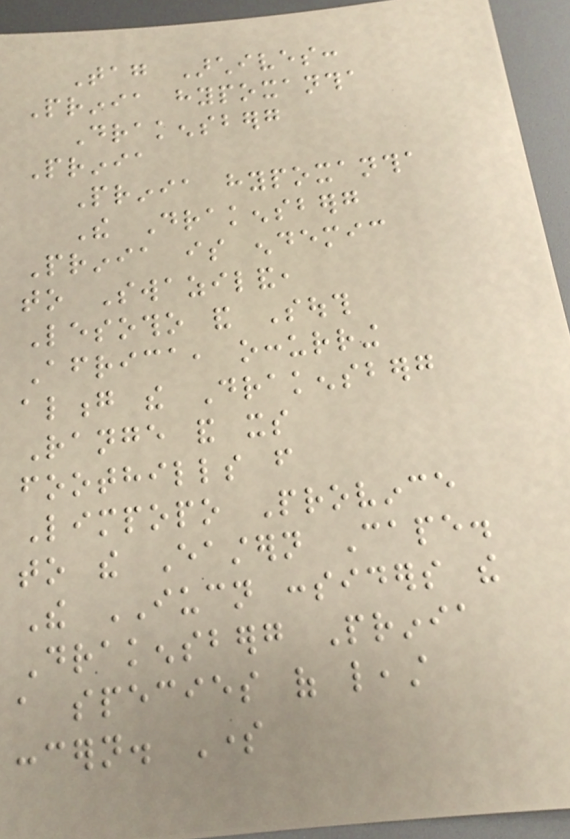Tag Archives:
Prinia hypoxantha
Drakensberg
Prinia
Prinia hypoxantha
The Drakensberg
Prinia is endemic
to Swaziland,
Lesotho and South
Africa, occurring
along the Drakensberg
Range and its
foothills from
Limpopo Province
to the Eastern Cape.
The IUCN considers the
Drakensberg Prinia
a species of least
concern. Some
